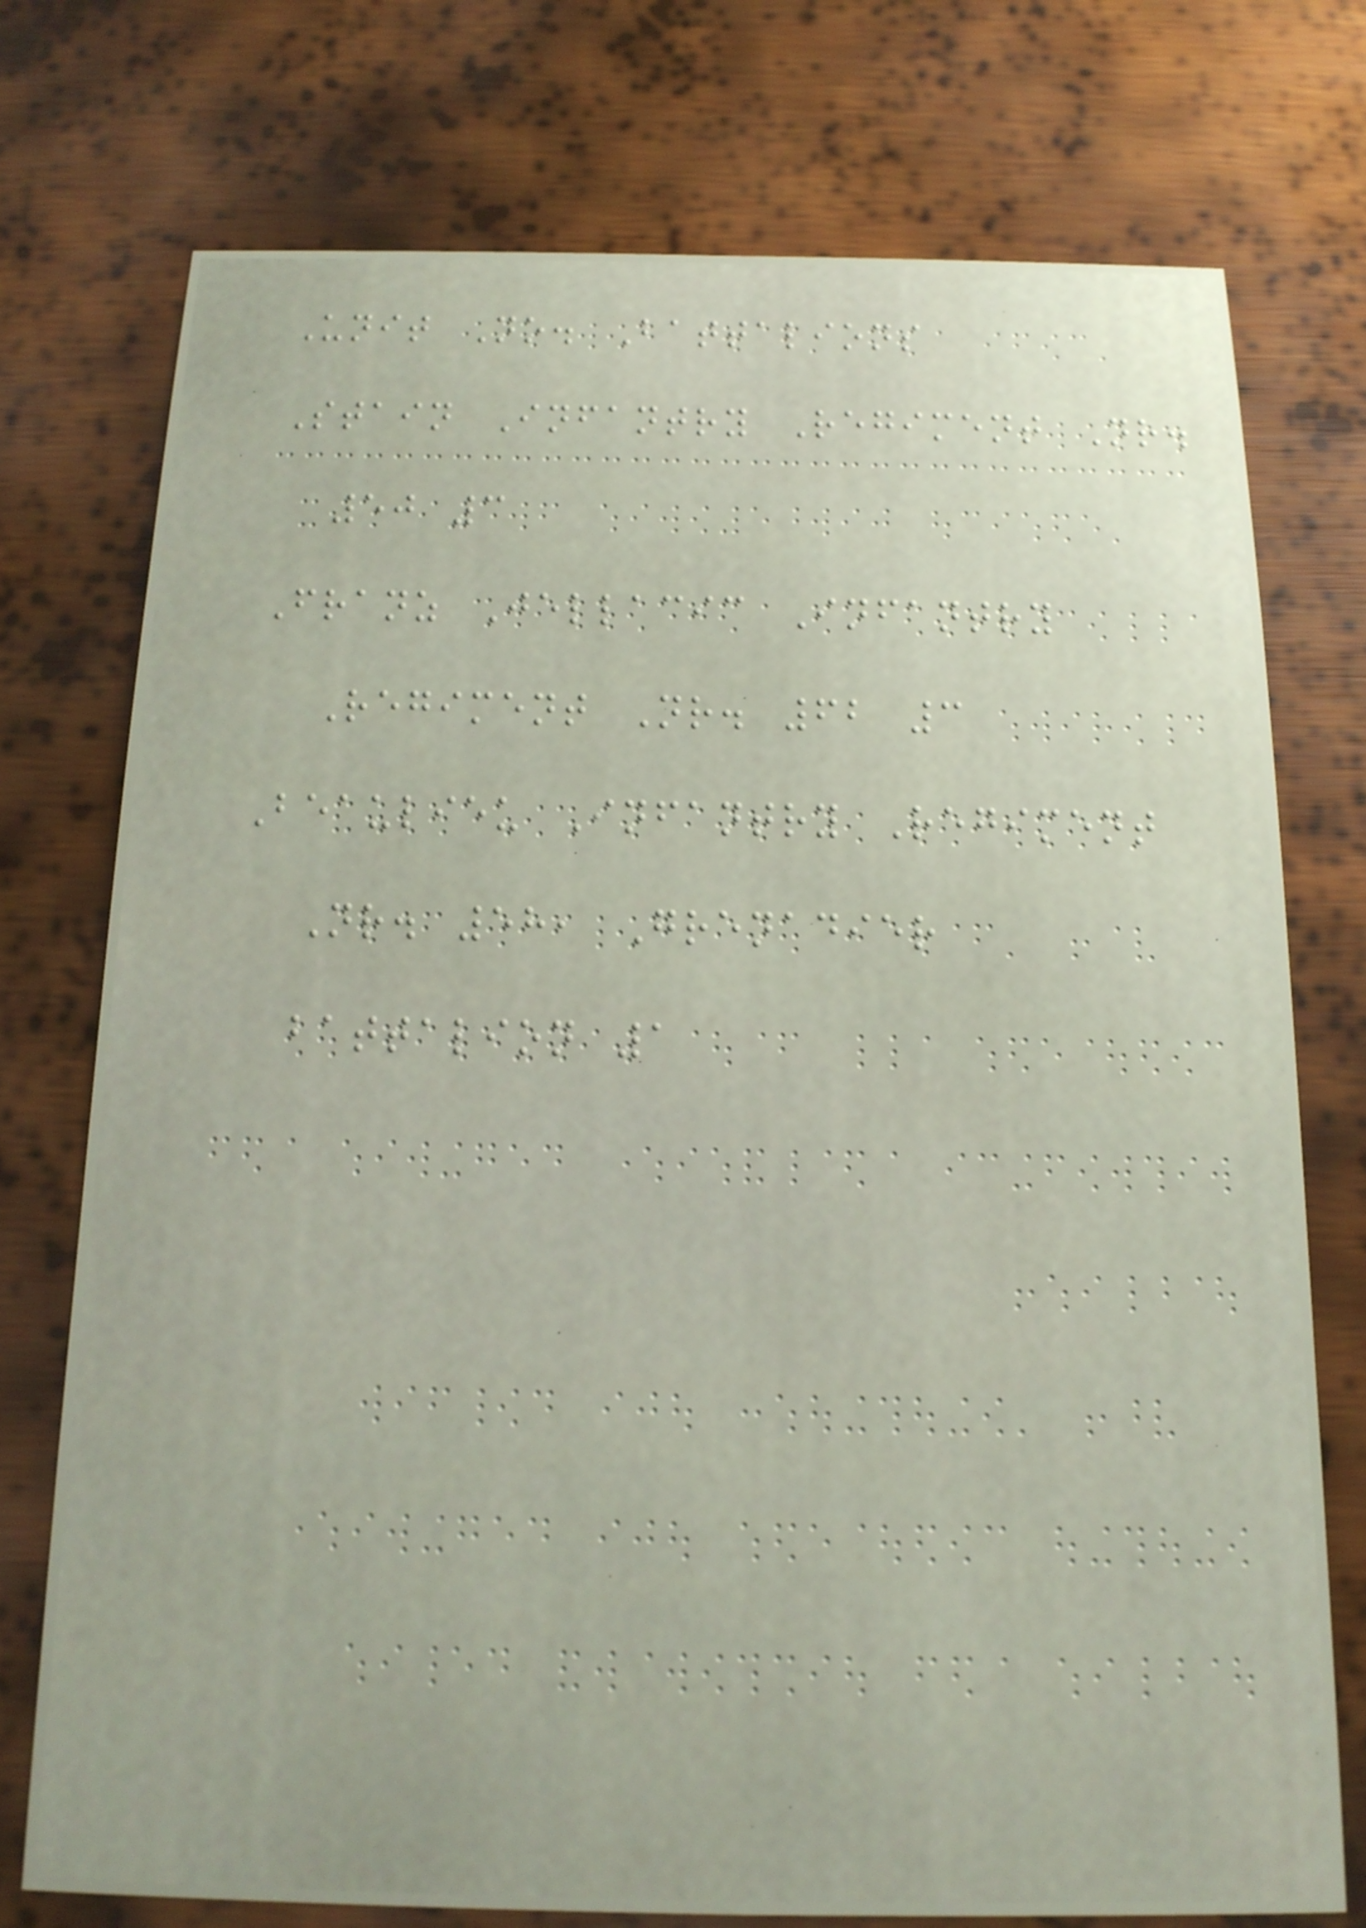Unit No. Battalions
Stain Infantry Regiment Nr.
50 3
Franz Jellacic Infantry
Regiment Nr. 62 3
Beaulieu Infantry Regiment
Nr. 58, Grenadier
battalion 1
